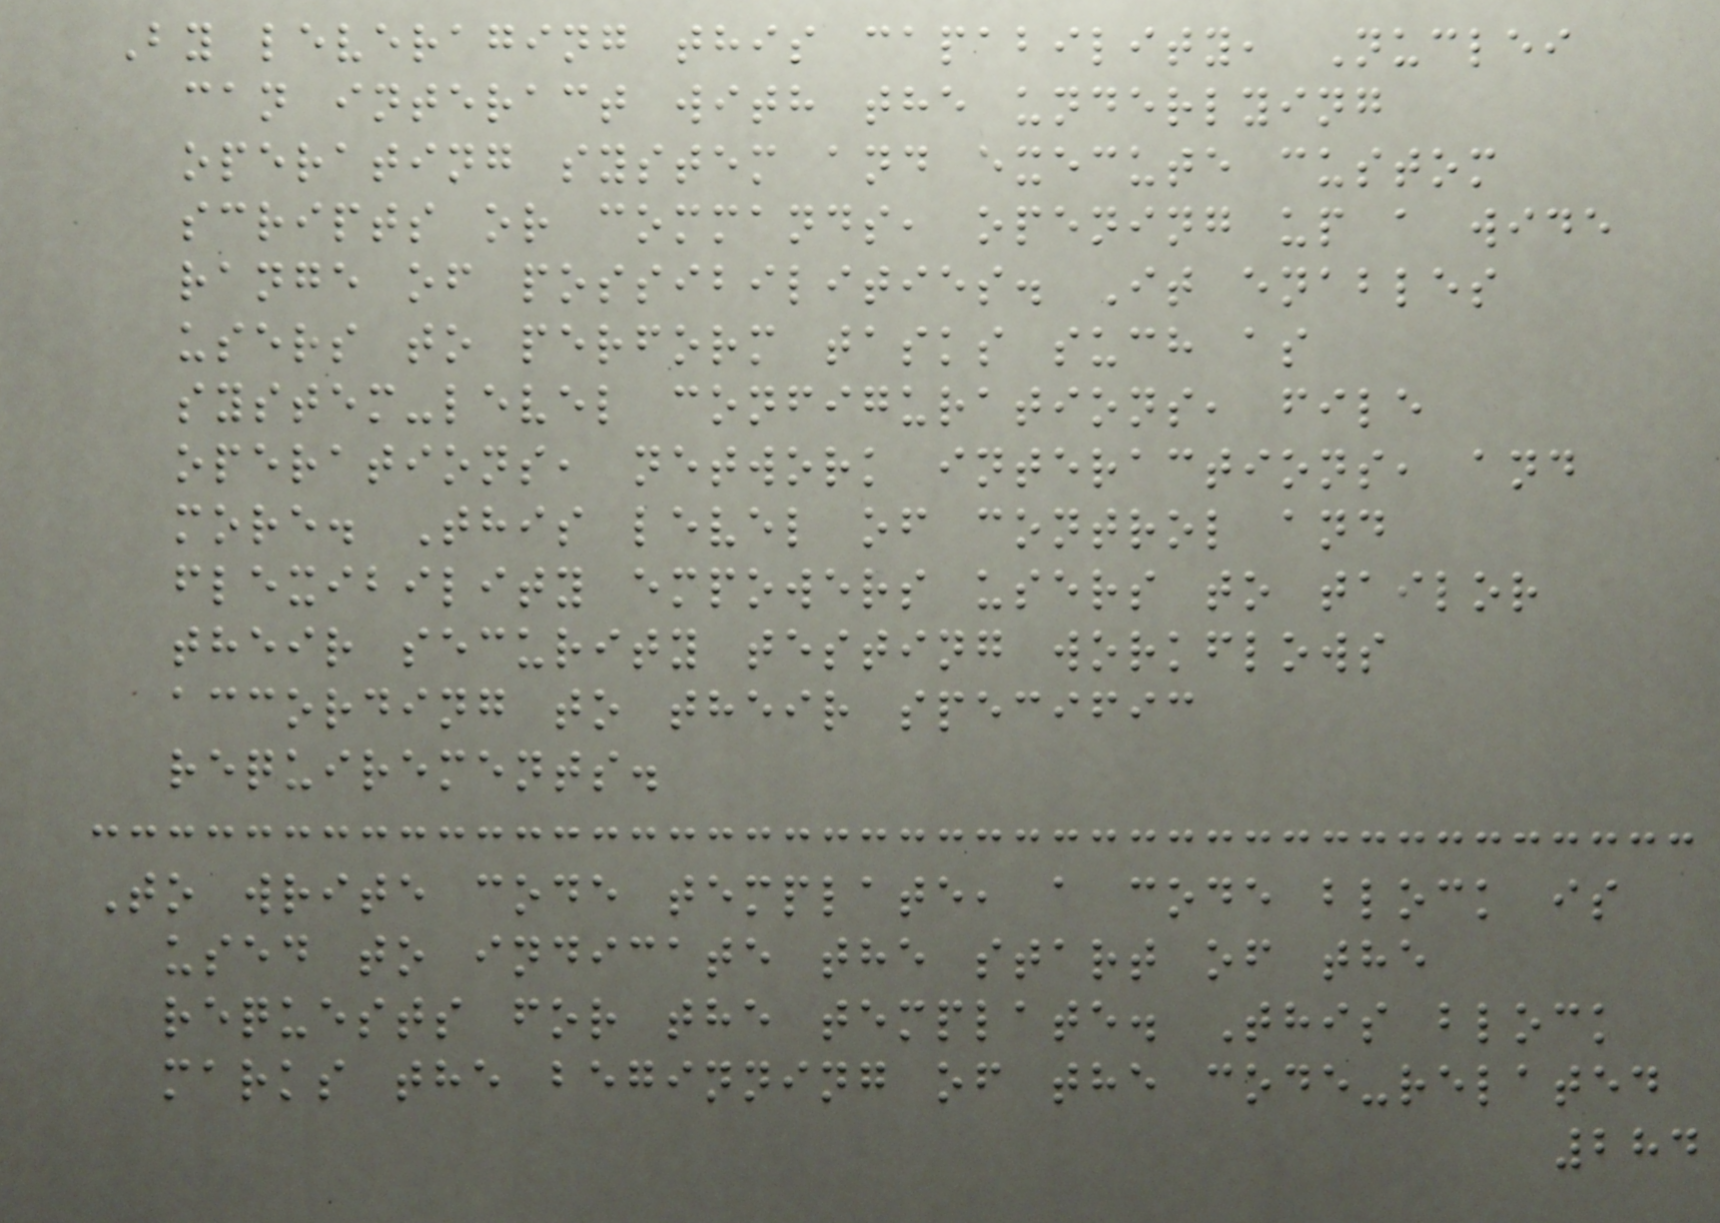By leveraging this capability, Nuclei
can interact with the underlying
operating system and execute custom
scripts or commands, opening up a wide
range of possibilities. It enables
users to perform tasks such as
system-level configurations, file
operations, network interactions, and
more. This level of control and
flexibility empowers users to tailor
their security testing workflows
according to their specific
requirements.
To write code template, a code block is
used to indicate the start of the
requests for the template. This block
marks the beginning of the code-related
284
